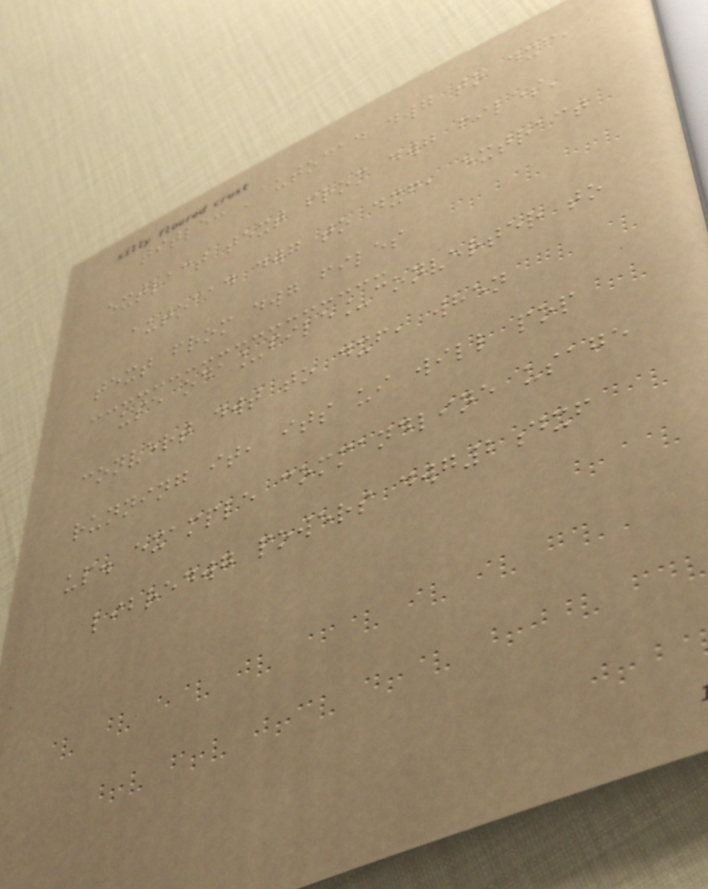title: 'autocad dwg to dxf,
extract text from dwg files'
autocad dwg to dxf, extract
text from dwg files
use oda_file_converter to
convert dwt to dxf, when
running it, its ui will pop
up. example commandline usage
libredwg powers dwg2dxf
